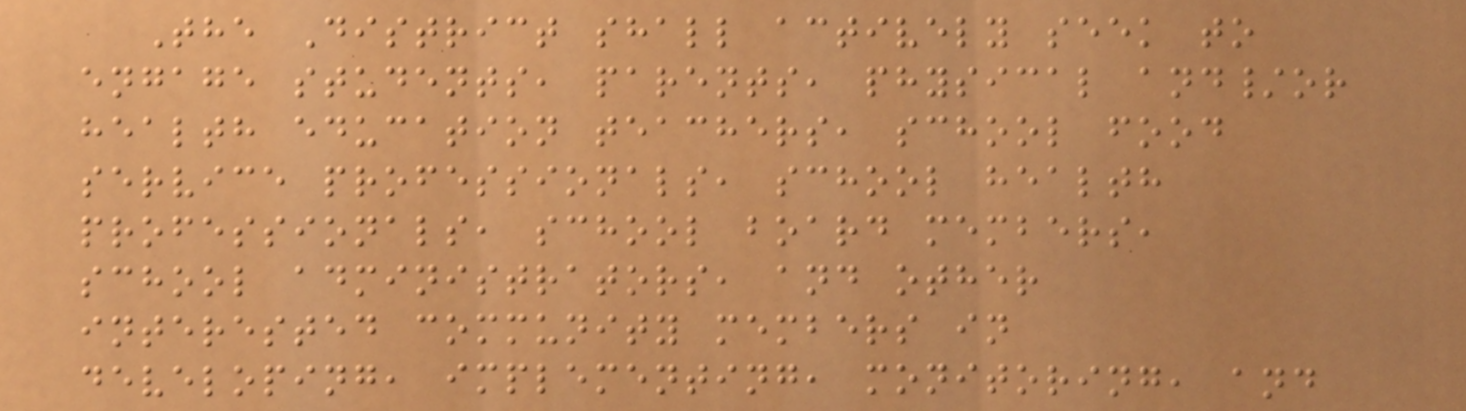The District shall actively seek to
engage students, parents, physical and/or
health education teachers, school food
service professionals, school health
professionals, school board members,
school administrators, and other
interested community members in
developing, implementing, monitoring, and
